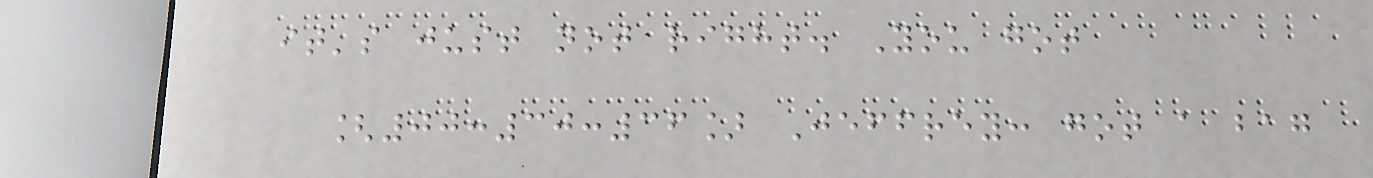it's just not right. You got
[00:30:36] Jeffrey: got a bag
